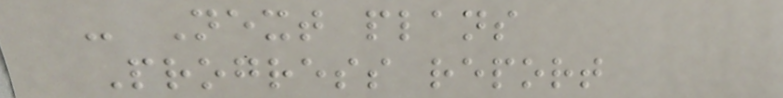- Next plans
Progress report
